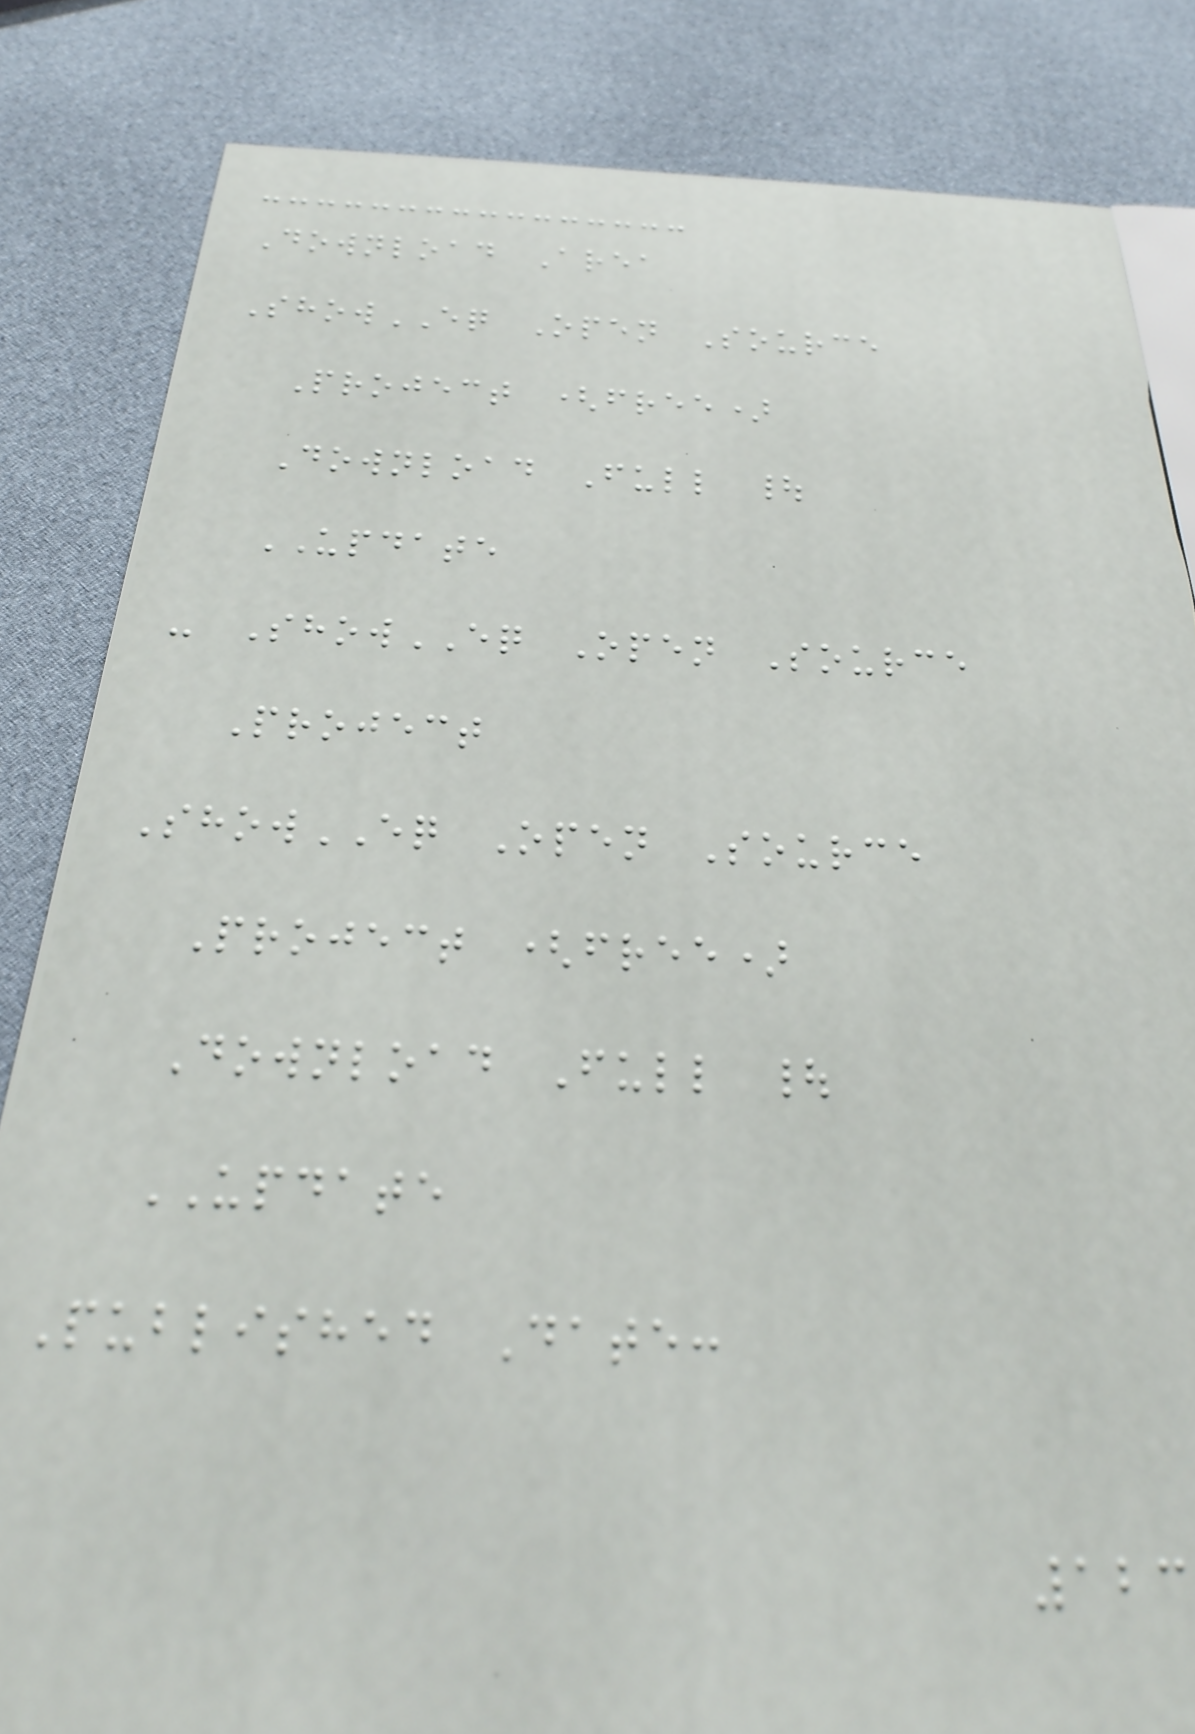Download Area
ShowEQ Open Source
Project (free)
Download Full |
UPDATE
- ShowEQ Open Source
Project
ShowEQ Open Source
Project (free)
Download Full |
UPDATE
Published Date:
123
